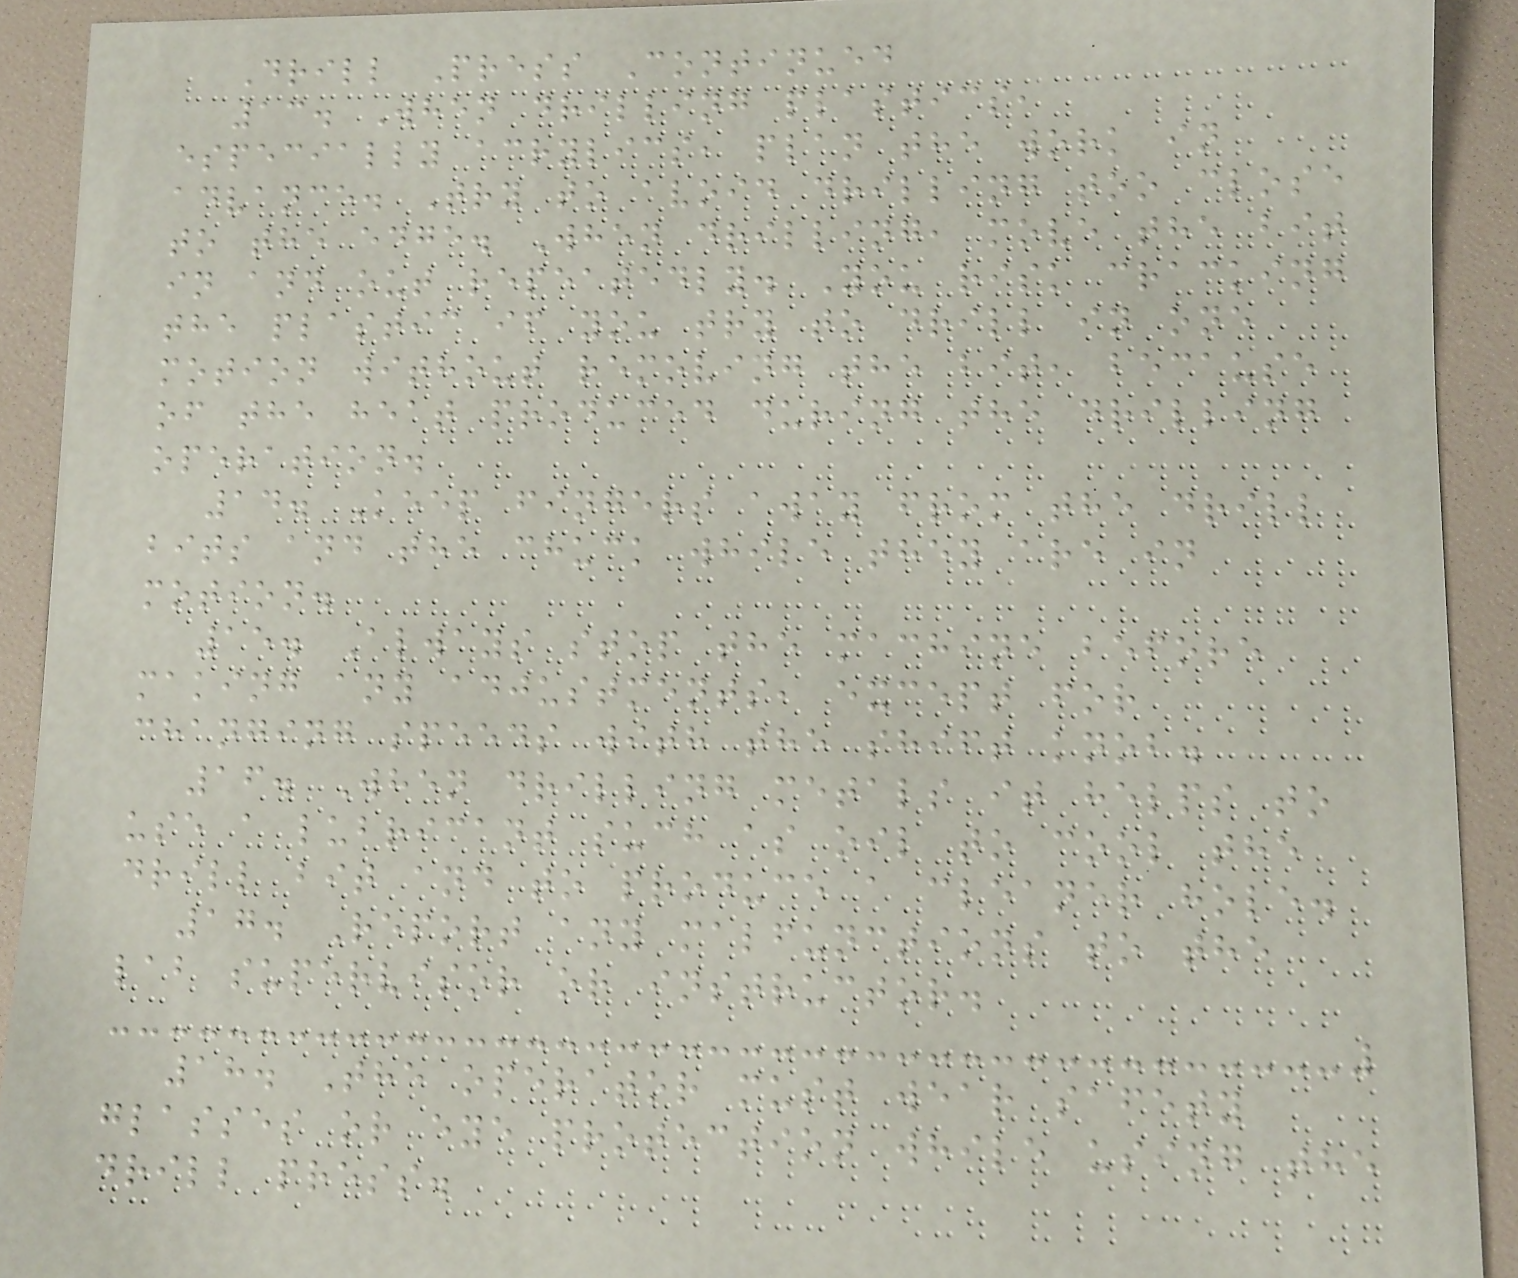Drill Press Continued
13. When drilling plastics,
especially acrylics, plan the work in
advance. Try to avoid drilling too close
to the edge. When drilling, move the bit
in and out repeatedly. You risk cracking
the plastic if you try to drill in one
motion without removing the bit, because
of the heat produced during the drilling
operation.
14. Keep fingers away from the drill
bits and the chuck while they are in
motion.
15. Always stop the machine before
making any adjustments, except for
changing speeds with the shift knob.
16. When drilling metals it helps to
use a lubricant such as oil to cool the
drill bit and to produce a cleaner hole.
17. Report any malfunctions to the
lab supervisor or instructor.
18. The operator must wear safety
glasses or eye protection while using the
drill press.
